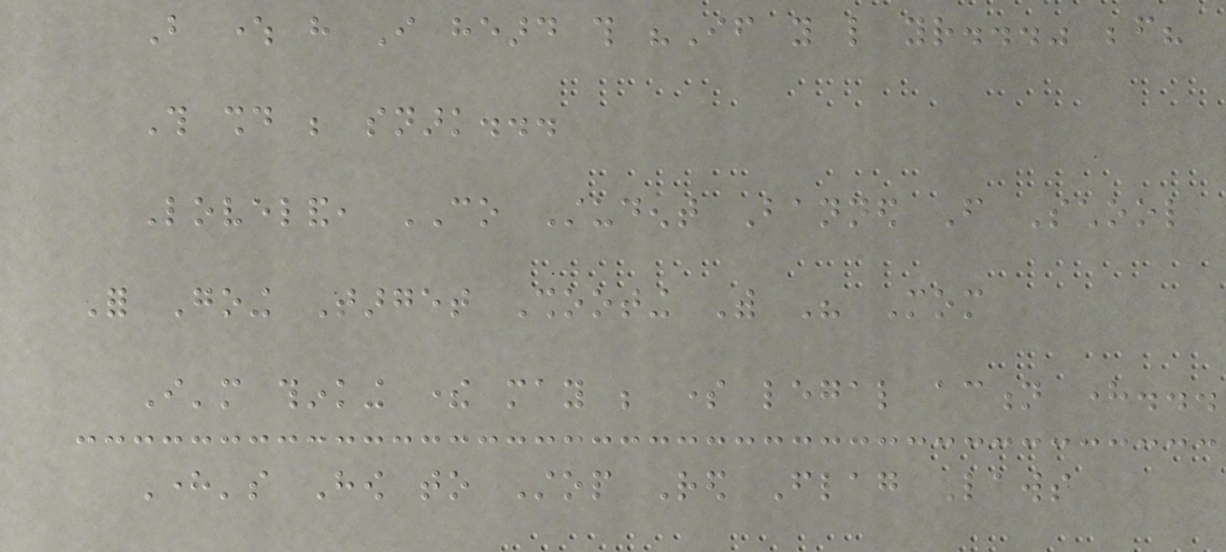But where have I heard this "If you like your..." before?
This should be snark...
Loveland, CO Student Banned From School
For Going Target Shooting With His Mom
I'm thinking there may be some legal action here...
Here's How to Stop Red Flag Laws
